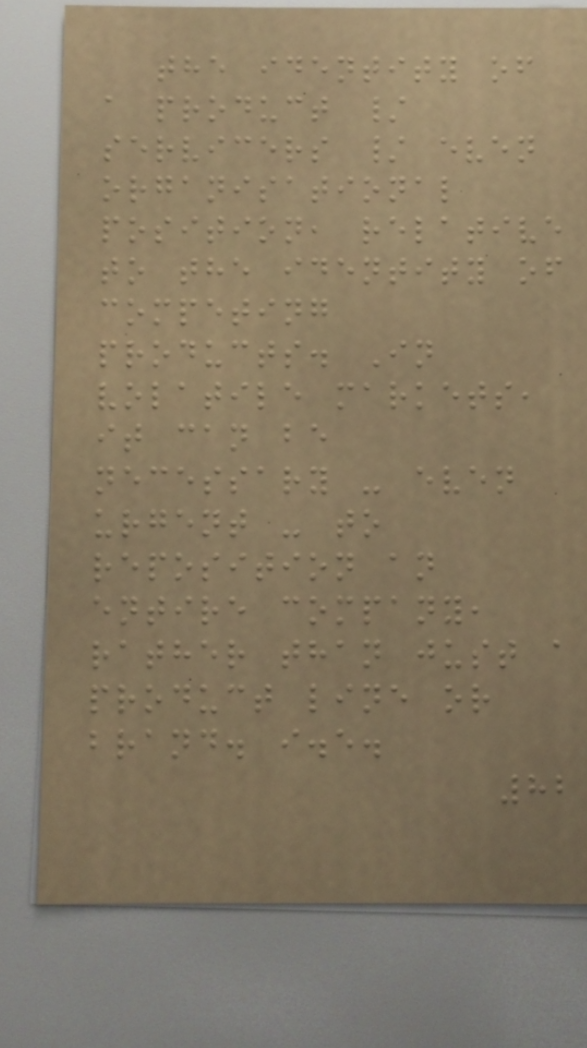the identity of
a product /
servicers / even
organisational
position, relative
to the identity of
competing
products. In
volatile markets,
it can be
necessary - even
urgent - to
reposition an
entire company,
rather than just a
product line or
brand. i.e.
82
